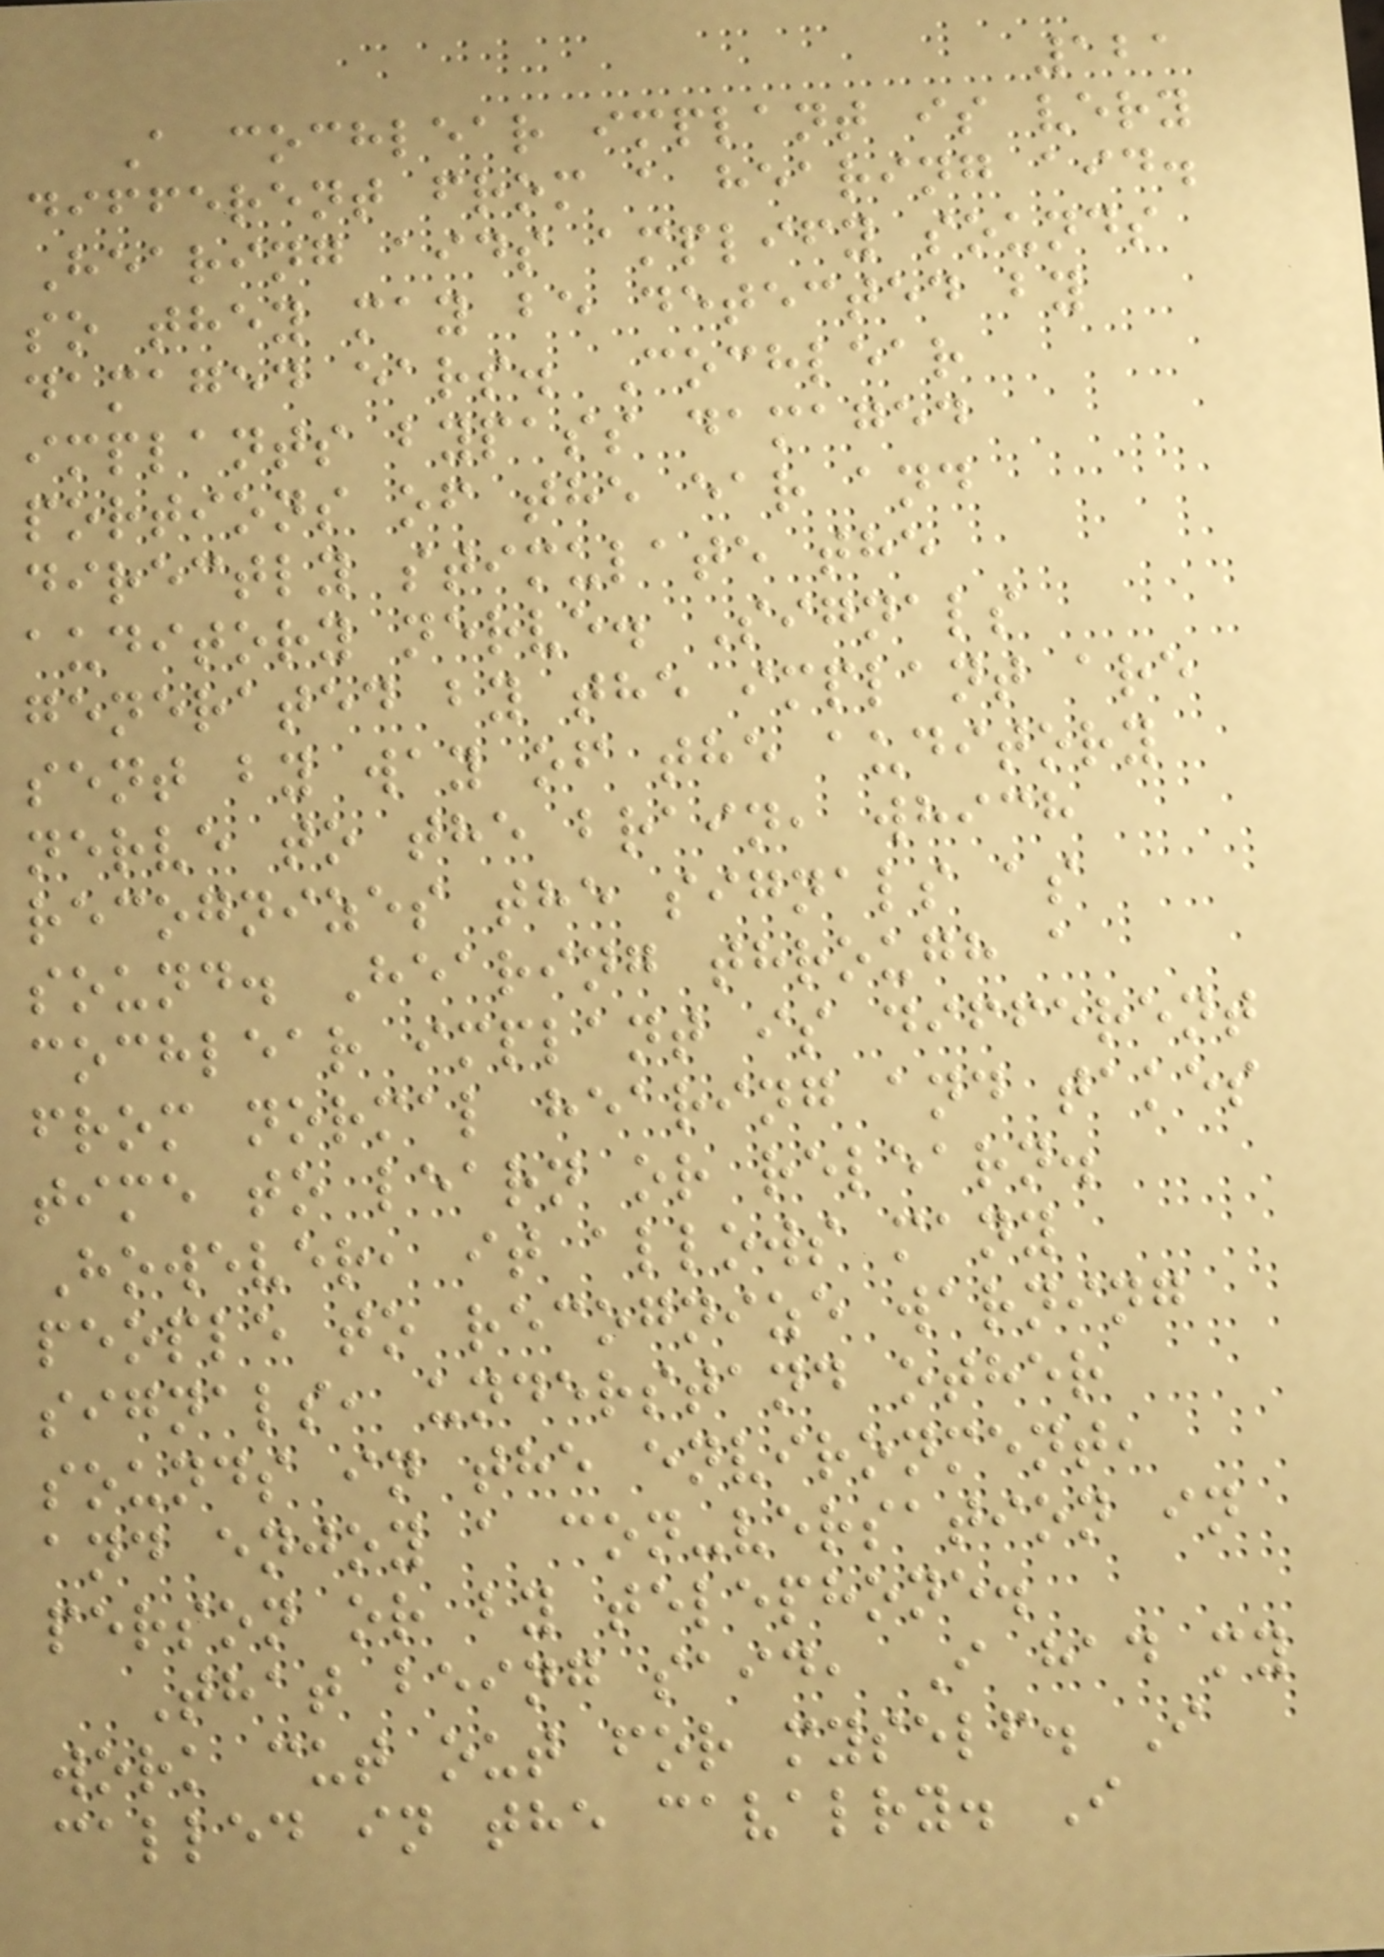121
A cochlear implant is very
different from a hearing aid.
Hearing aids amplify sounds
so they may be detected by
damaged ears. Cochlear
implants bypass damaged
portions of the ear and
directly stimulate the
auditory nerve. Signals
generated by the implant are
sent by way of the auditory
nerve to the brain, which
recognizes the signals as
sound. Hearing through a
cochlear implant is different
from normal hearing and takes
time to learn or relearn.
However, it allows many
people to recognize warning
signals, understand other
sounds in the environment,
and enjoy a con-versation in
person or by telephone.
That being said, I had my
work cut out for myself. I
called in the cavalry. I
